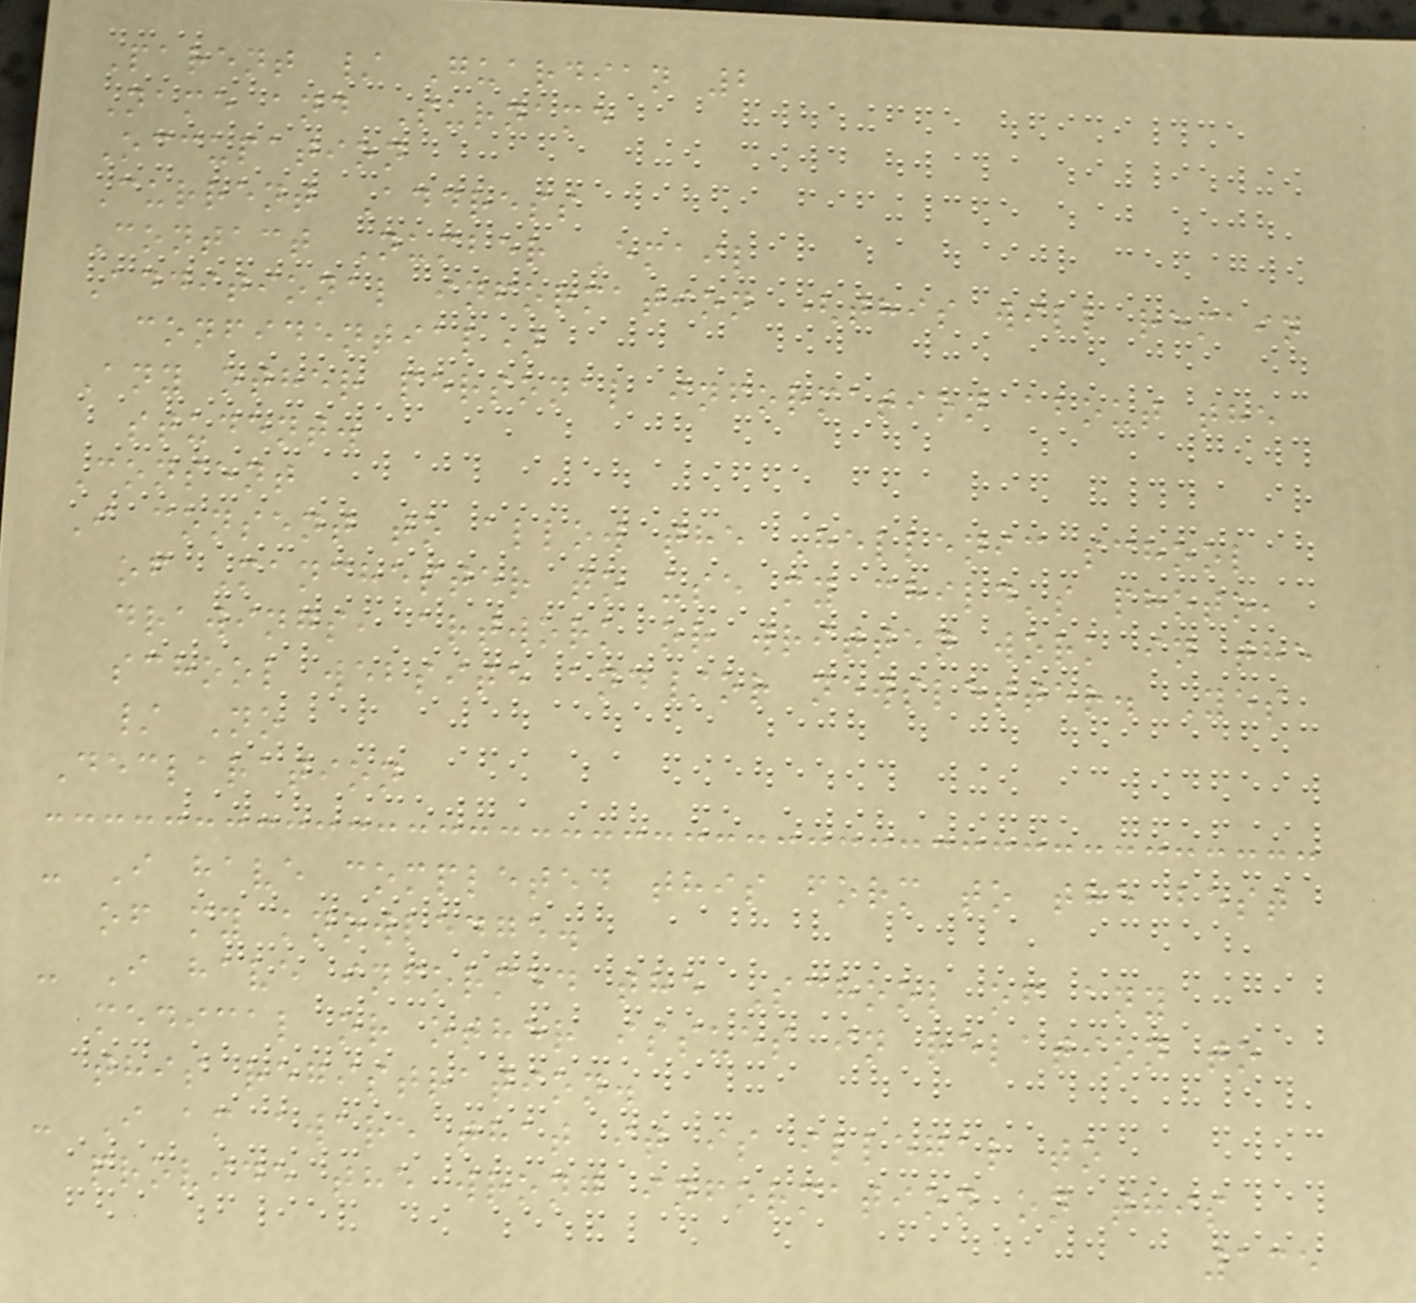Parent / Guardian 2
Name and Surname
Occupation
Current Address
Contact Number Email
Additional information (this will remain
confidential)
Any other personal information about the
student.
Consent
I consent to allow the Hellenic school
of Manchester to use my child's photo,
drawings, artwork or written work in the
school website and/or newsletter. Yes
/ No
Declaration
- I have completed this form to the best
of my knowledge.
- I have informed the School of any
medical or other issues in relation to
this registration.
- I am aware that it is illegal to
provide the wrong information on this
135
